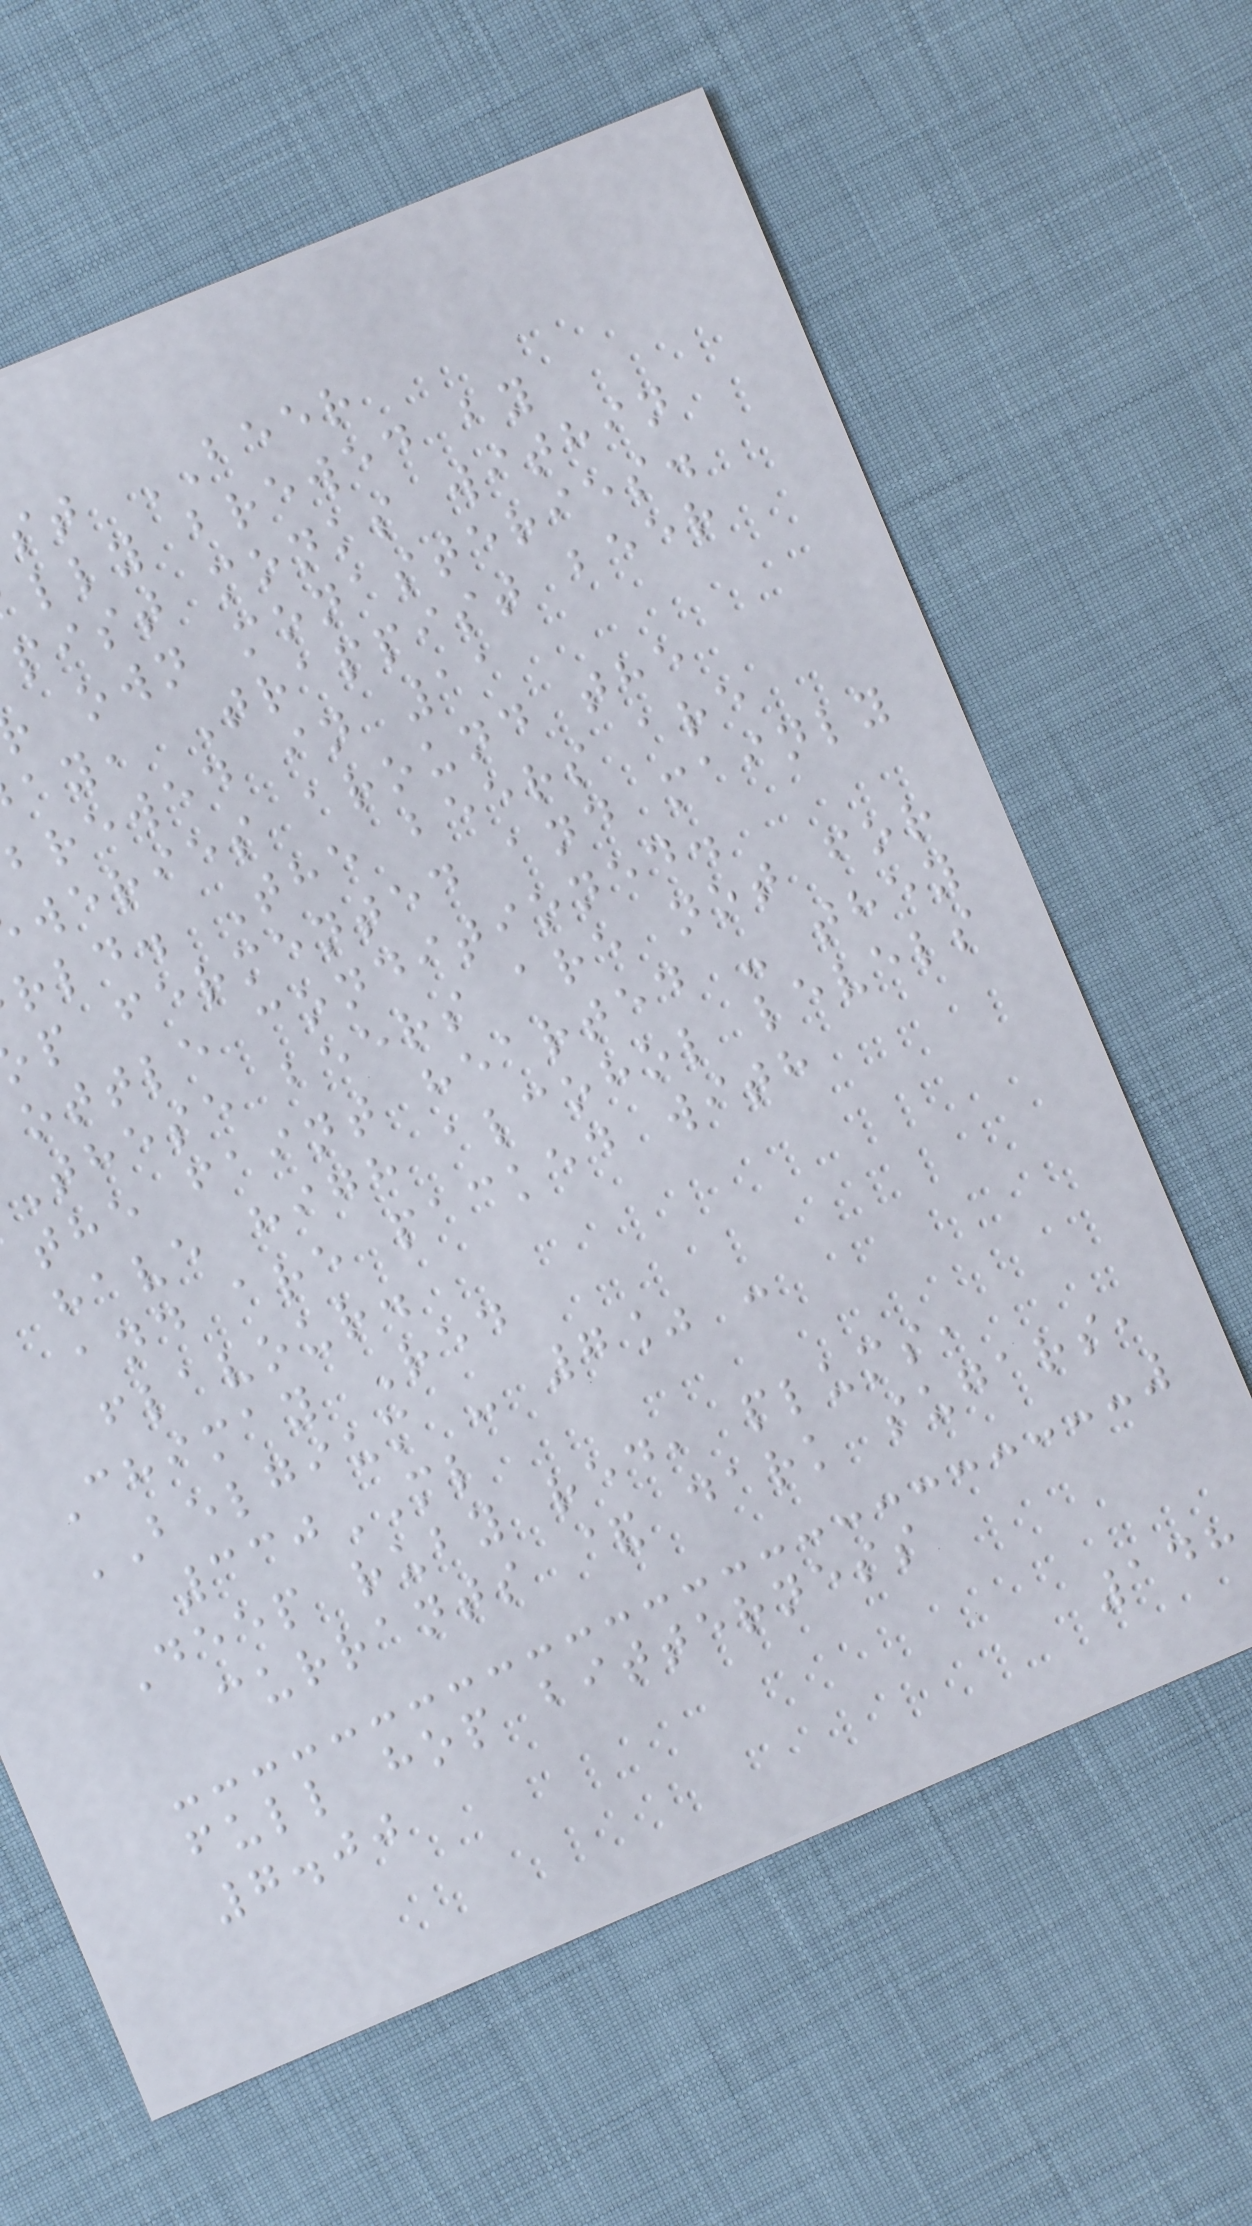st BEER
lly brewed by
pist monks within
own monasteries.
ay, Trappist beer
brewed in 11
weries around the
rld. The beers are
p fermented and mainly
ottle conditioned.
These beers are not for
the faint hearted - they
have high alcohol levels
and are packed with
flavour.
Chimay Red
BELGIUM - 7% -
330ML
Deep ruby red, plums,
currants & dark sugars,
full hop bitterness
7.00
148
